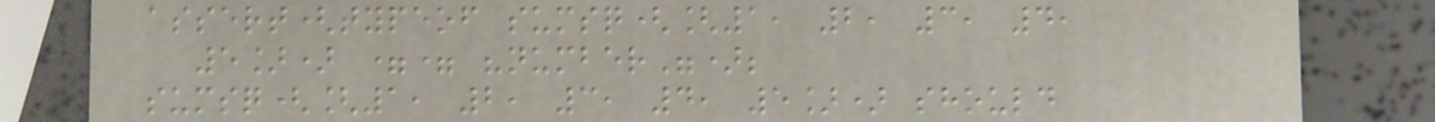assert(typeof sumsq([1, 2, 3, 4,
5]) == "number");
sumsq([1, 2, 3, 4, 5]) should
